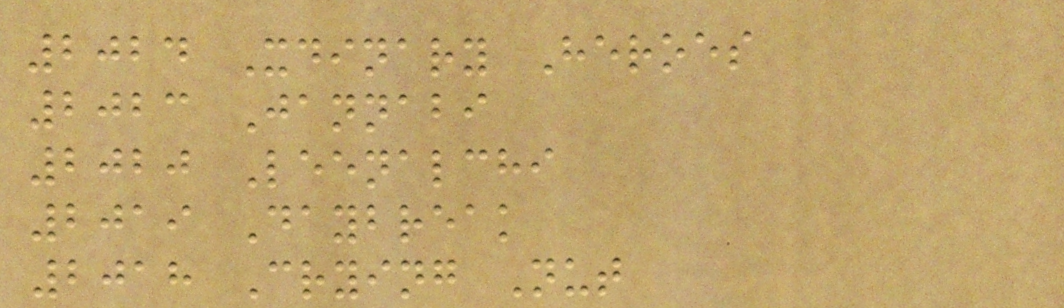2024 Xdinary Heroes
2023 Jannabi
2020 Leenalchi
2019 Daybreak
2018 Crying Nut
